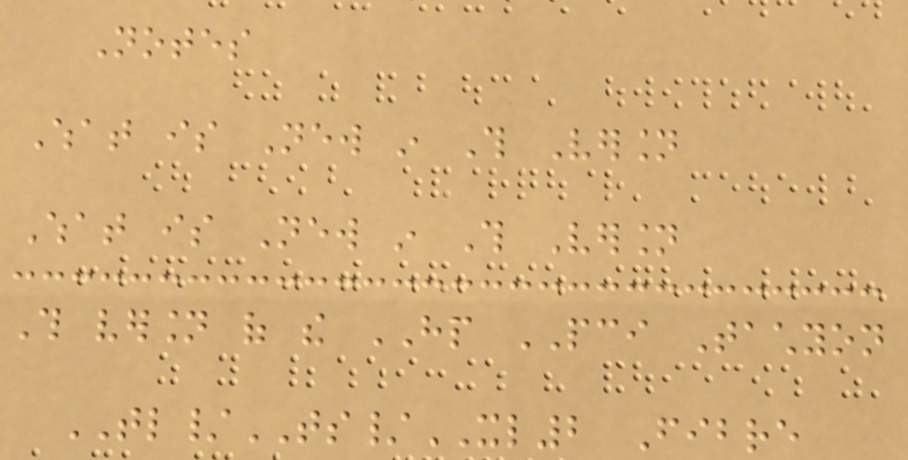Notes
What is New in This Version
What is New in This Version
This version of the HP PCI Tachyon
TL/TS/XL2 Fibre
